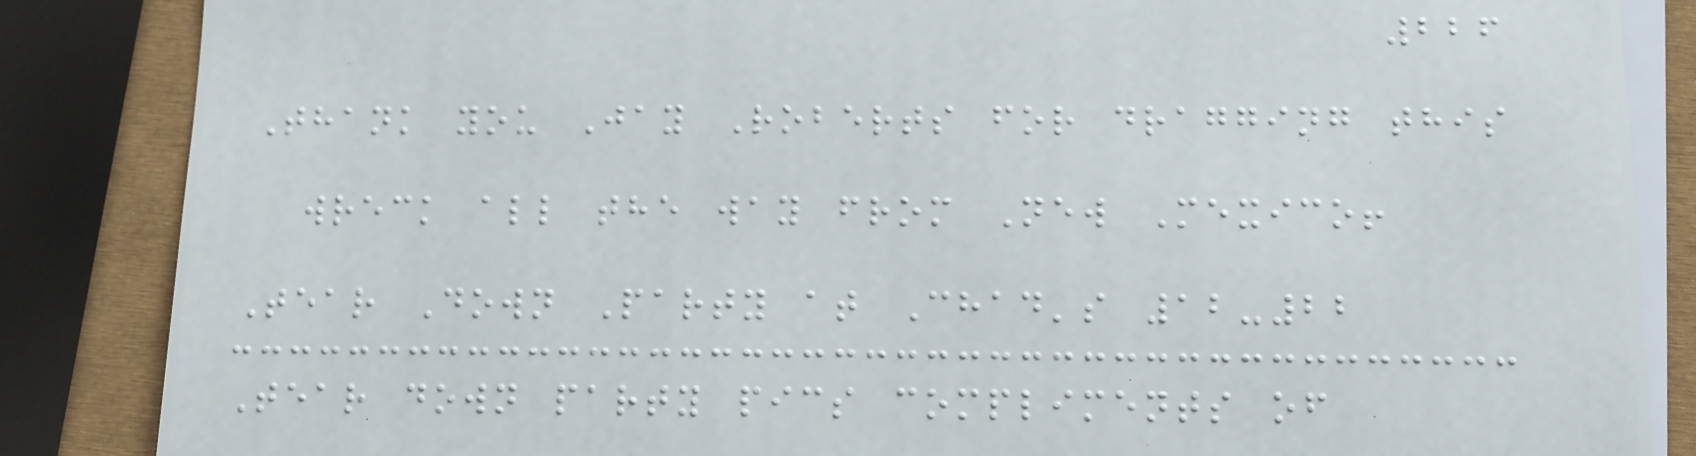226
Thank you Jay Roberts for dragging this
wreck all the way from New Mexico!
Tear Down Party at Chad's 12-22
Tear down party pics compliments of
